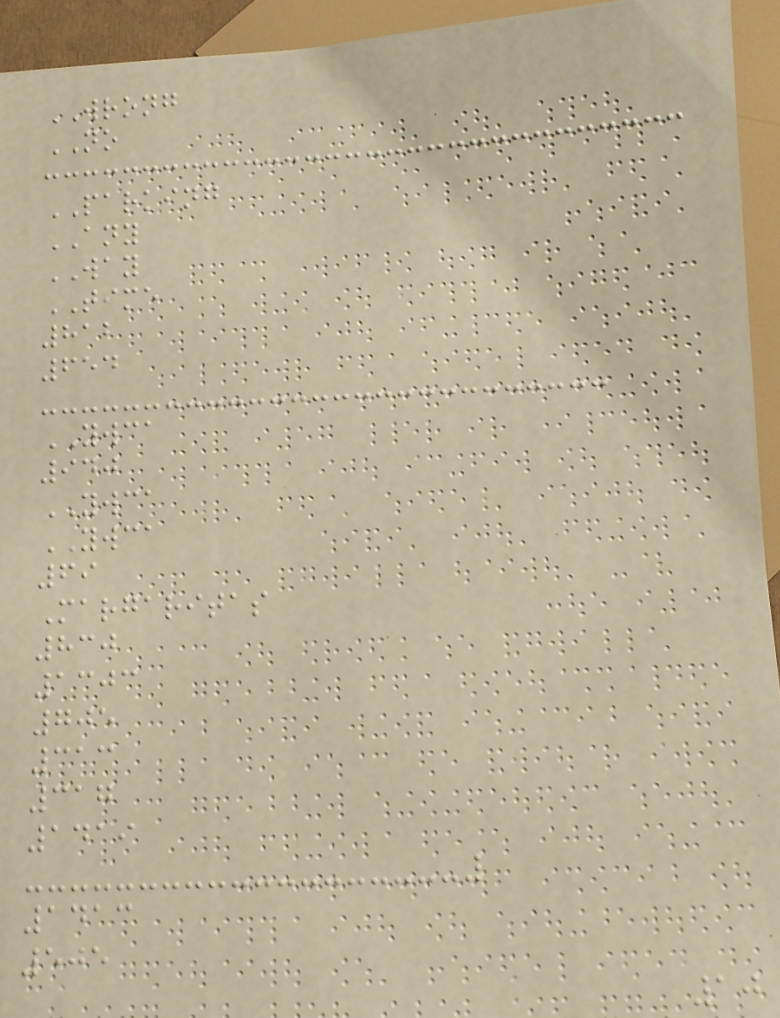WRONG
NO
PARKING
ANY
WAY
TIME
812
654
YWCA
940
YWCA
YWCA
69
Margaritas
830
1303
705
313
317
1419
1413
505
10
